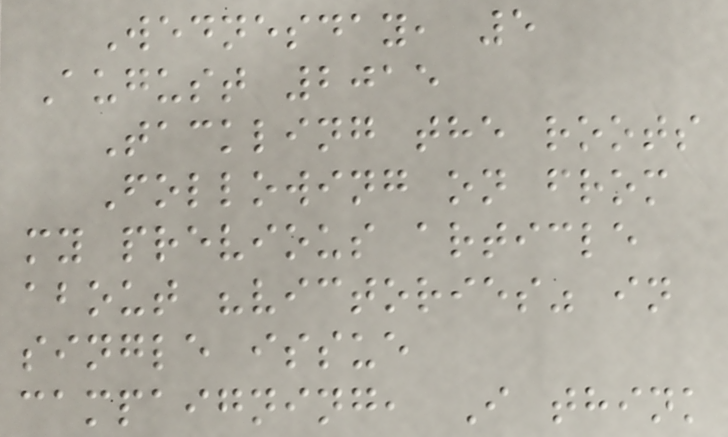Wednesday, 5
August 2015
Tackling the roots
Following on from
my previous article
about "victories" in
single issue
campaigning, I think
